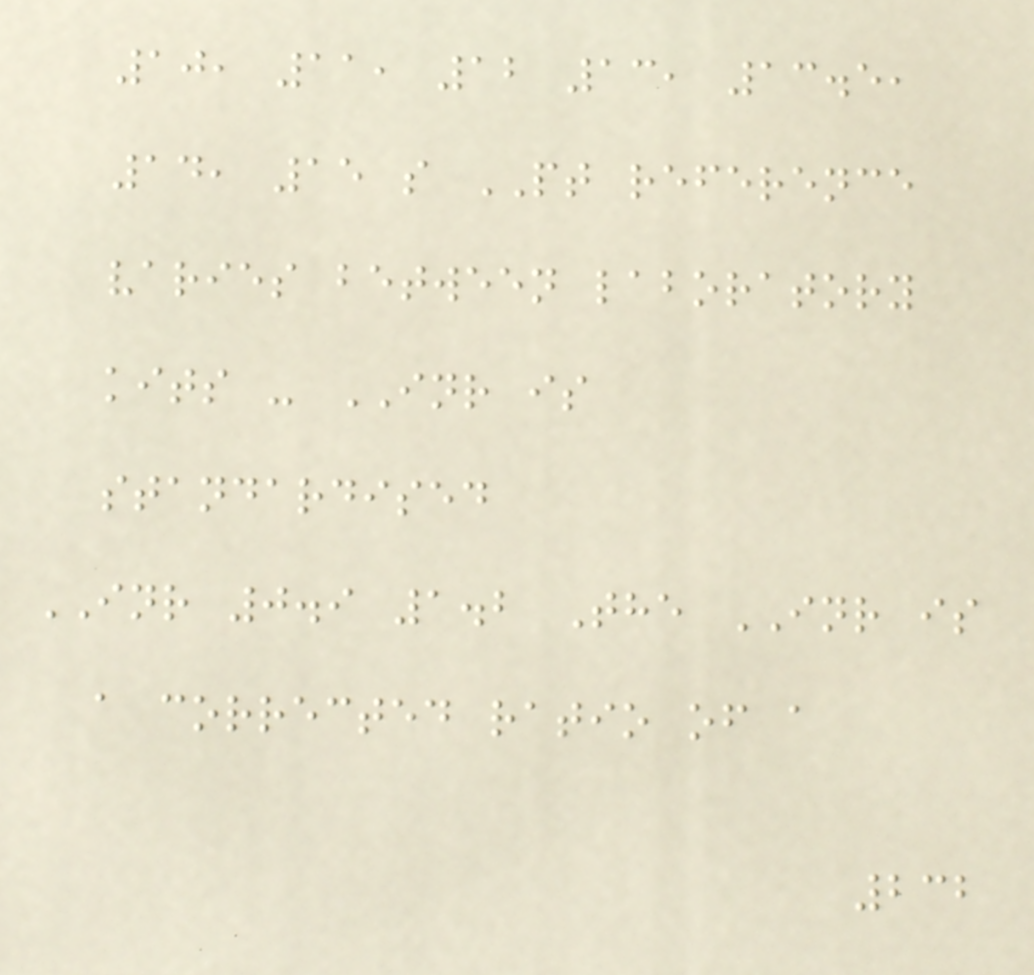10, 11, 12 13, 13.5,
14, 15 s PT reference
varies between laboratory
kits - INR is
standardised
INR 0.9 1.2 The INR is
a corrected ratio of a
232
